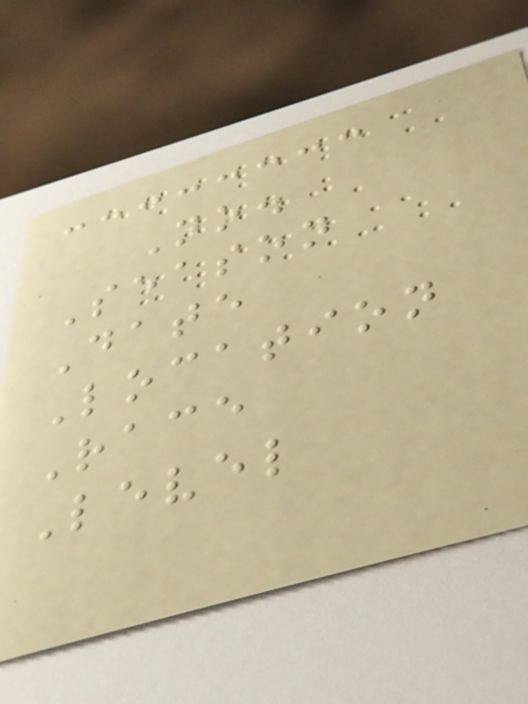No.
Season
Date
Location
Race
Level
